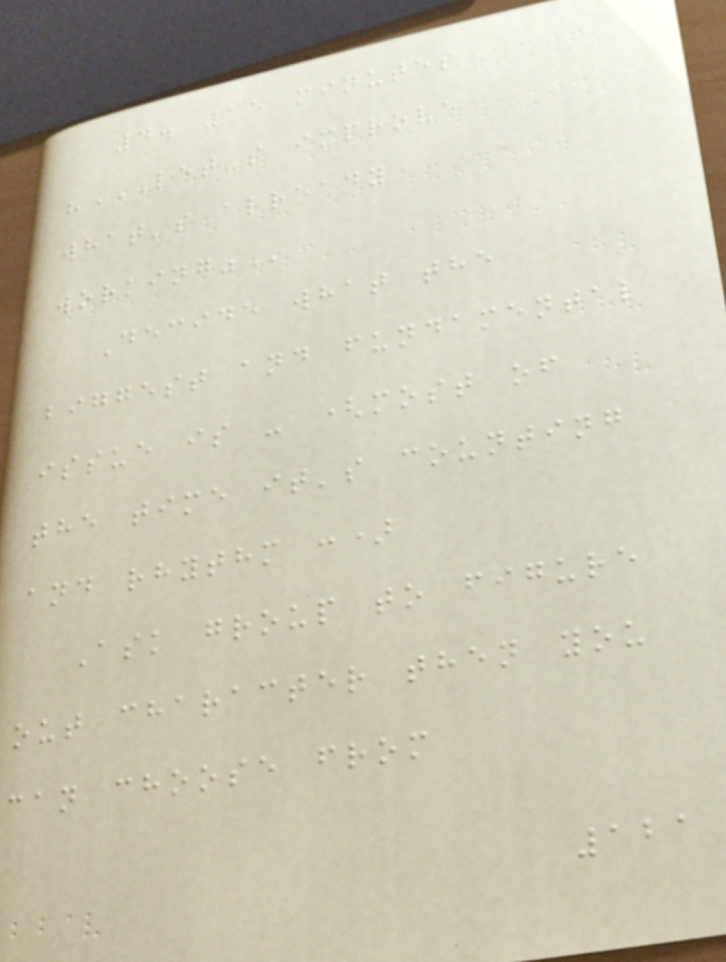4. 15 minutes
"LET'S IMPROVE
WHAT'S ALREADY
WORKING"
Decide what the
biggest and fundamental
issue is - (most of
the time it's counting
and rhythm :)
Ask group to figure
out character then you
can choose from
121
